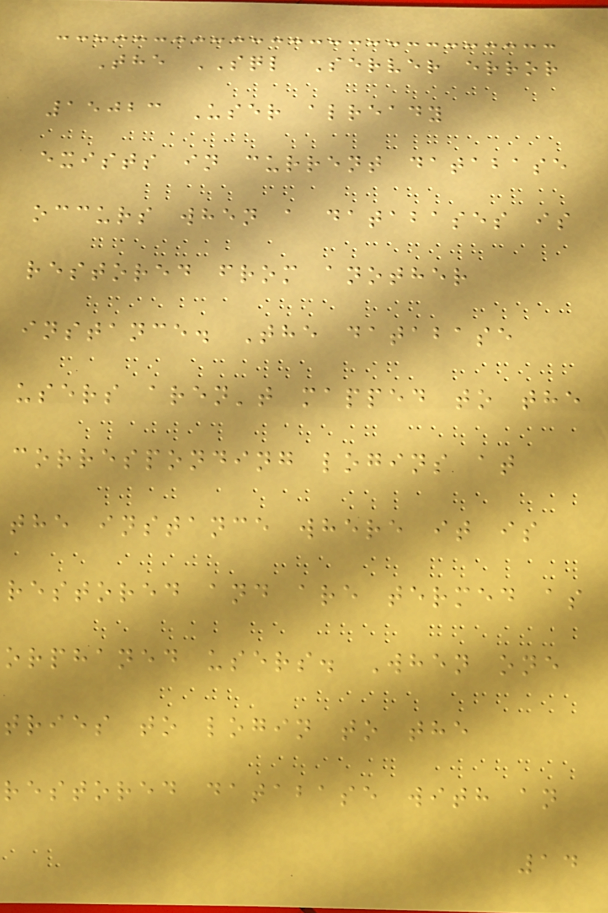The SQL Server error
15023 User already
exists in current database
occurs when a databases is
restored from another
instance. The database
users aren't mapped to the
corresponding logins at
the instance where it is
restored and are termed as
orphaned users. When one
tries to login to the
restored database with an
14
